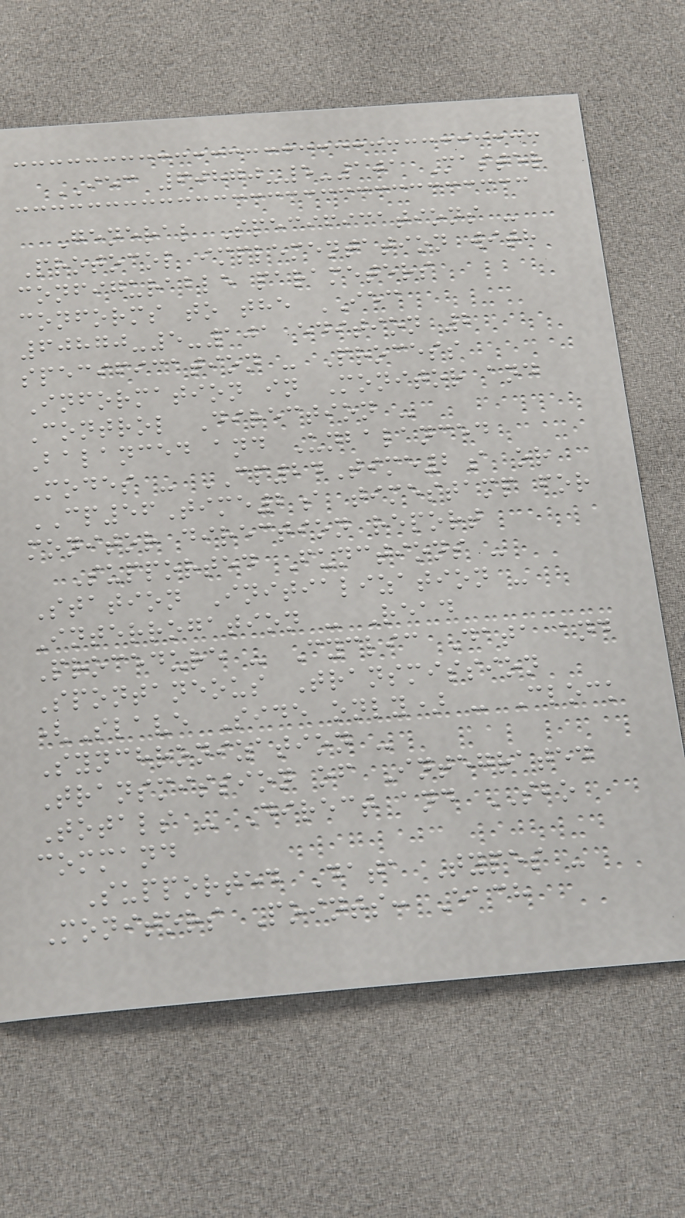IEC 60870-5-101 Master
General Specifications -
Protocol implementation with
configurable parameters
conforms to the IEC
60870-5-101 edition 2
specification - Process
Information in Monitor and
Control Direction -
Balanced and Unbalanced
Modes - CP24Time2a or
CP56Time2a timestamp for
monitor direction report
Supported Functions -
Station Initialization -
Interrogation - Read
Procedure - Cyclic Data and
Spontaneous Transmission
(Slave Side only) - Clock
Synchronization -
Transmission of Integrated
Totals - Direct and SBO
command
Supported Data Types -
Monitors Points: Each
